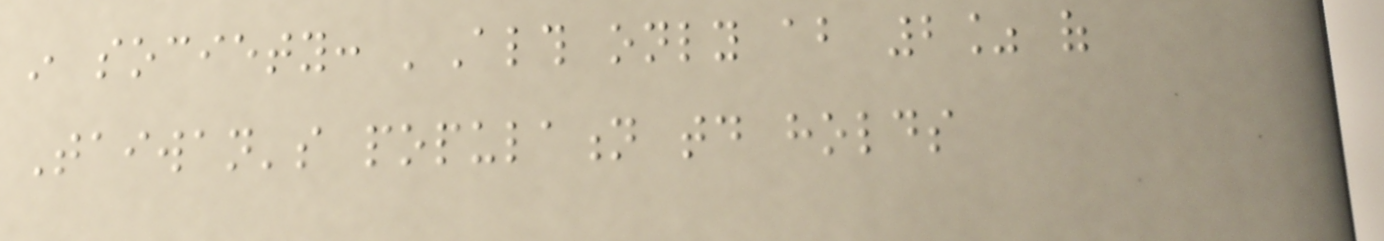in society: 'Although only about 2% of
Taiwan's population today holds
